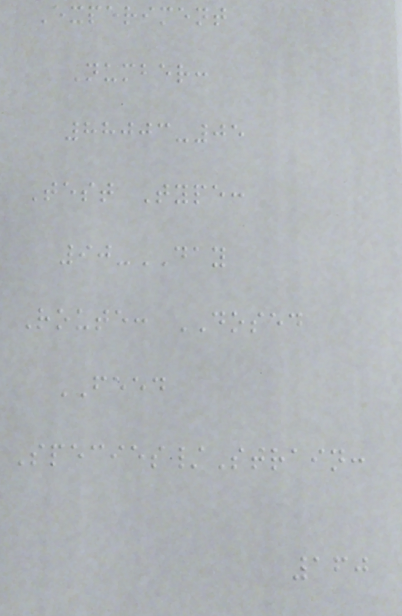Experiment
Number:
88003-05
Test Type:
90-DAY
Route: DOSED
FEED
Species/Strain:
160
